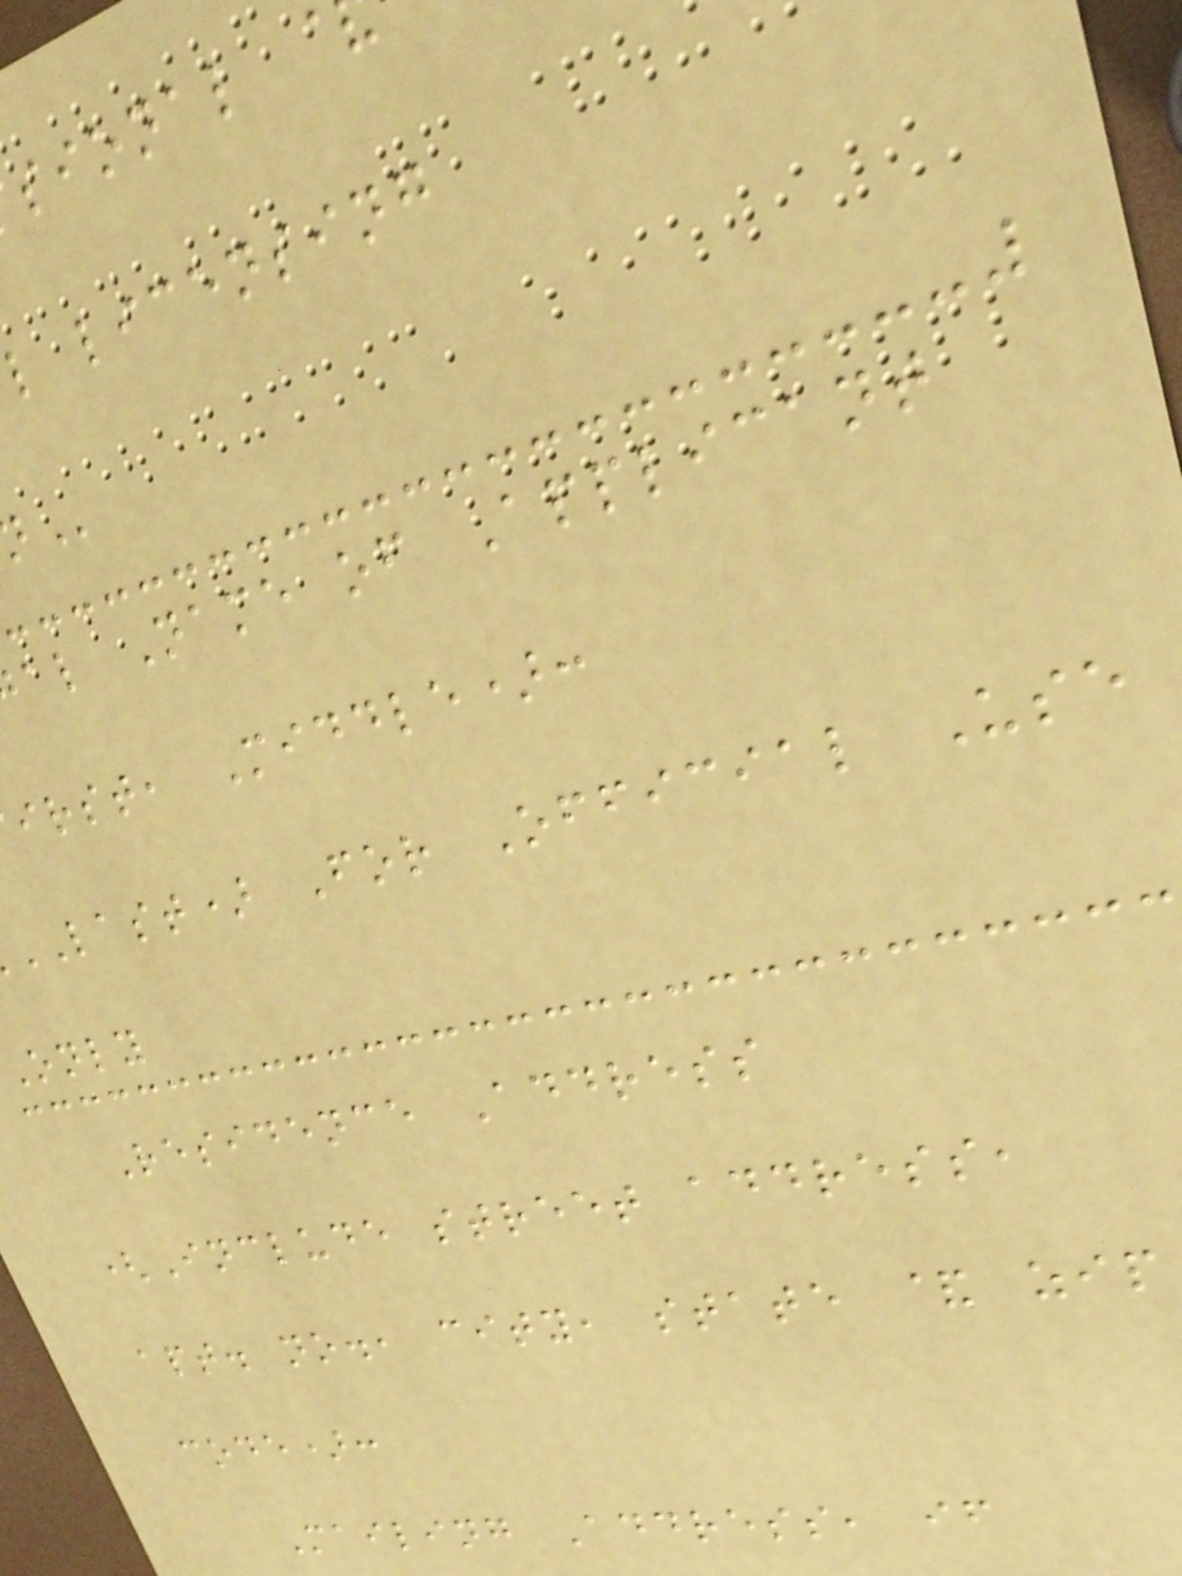sional
l licensing
al Name of Applicant
irst, Middle):
LAST) For Official Use
only
Residence Address
(Include street address,
apt. no., city, state & zip
code):
Mailing Address, if
